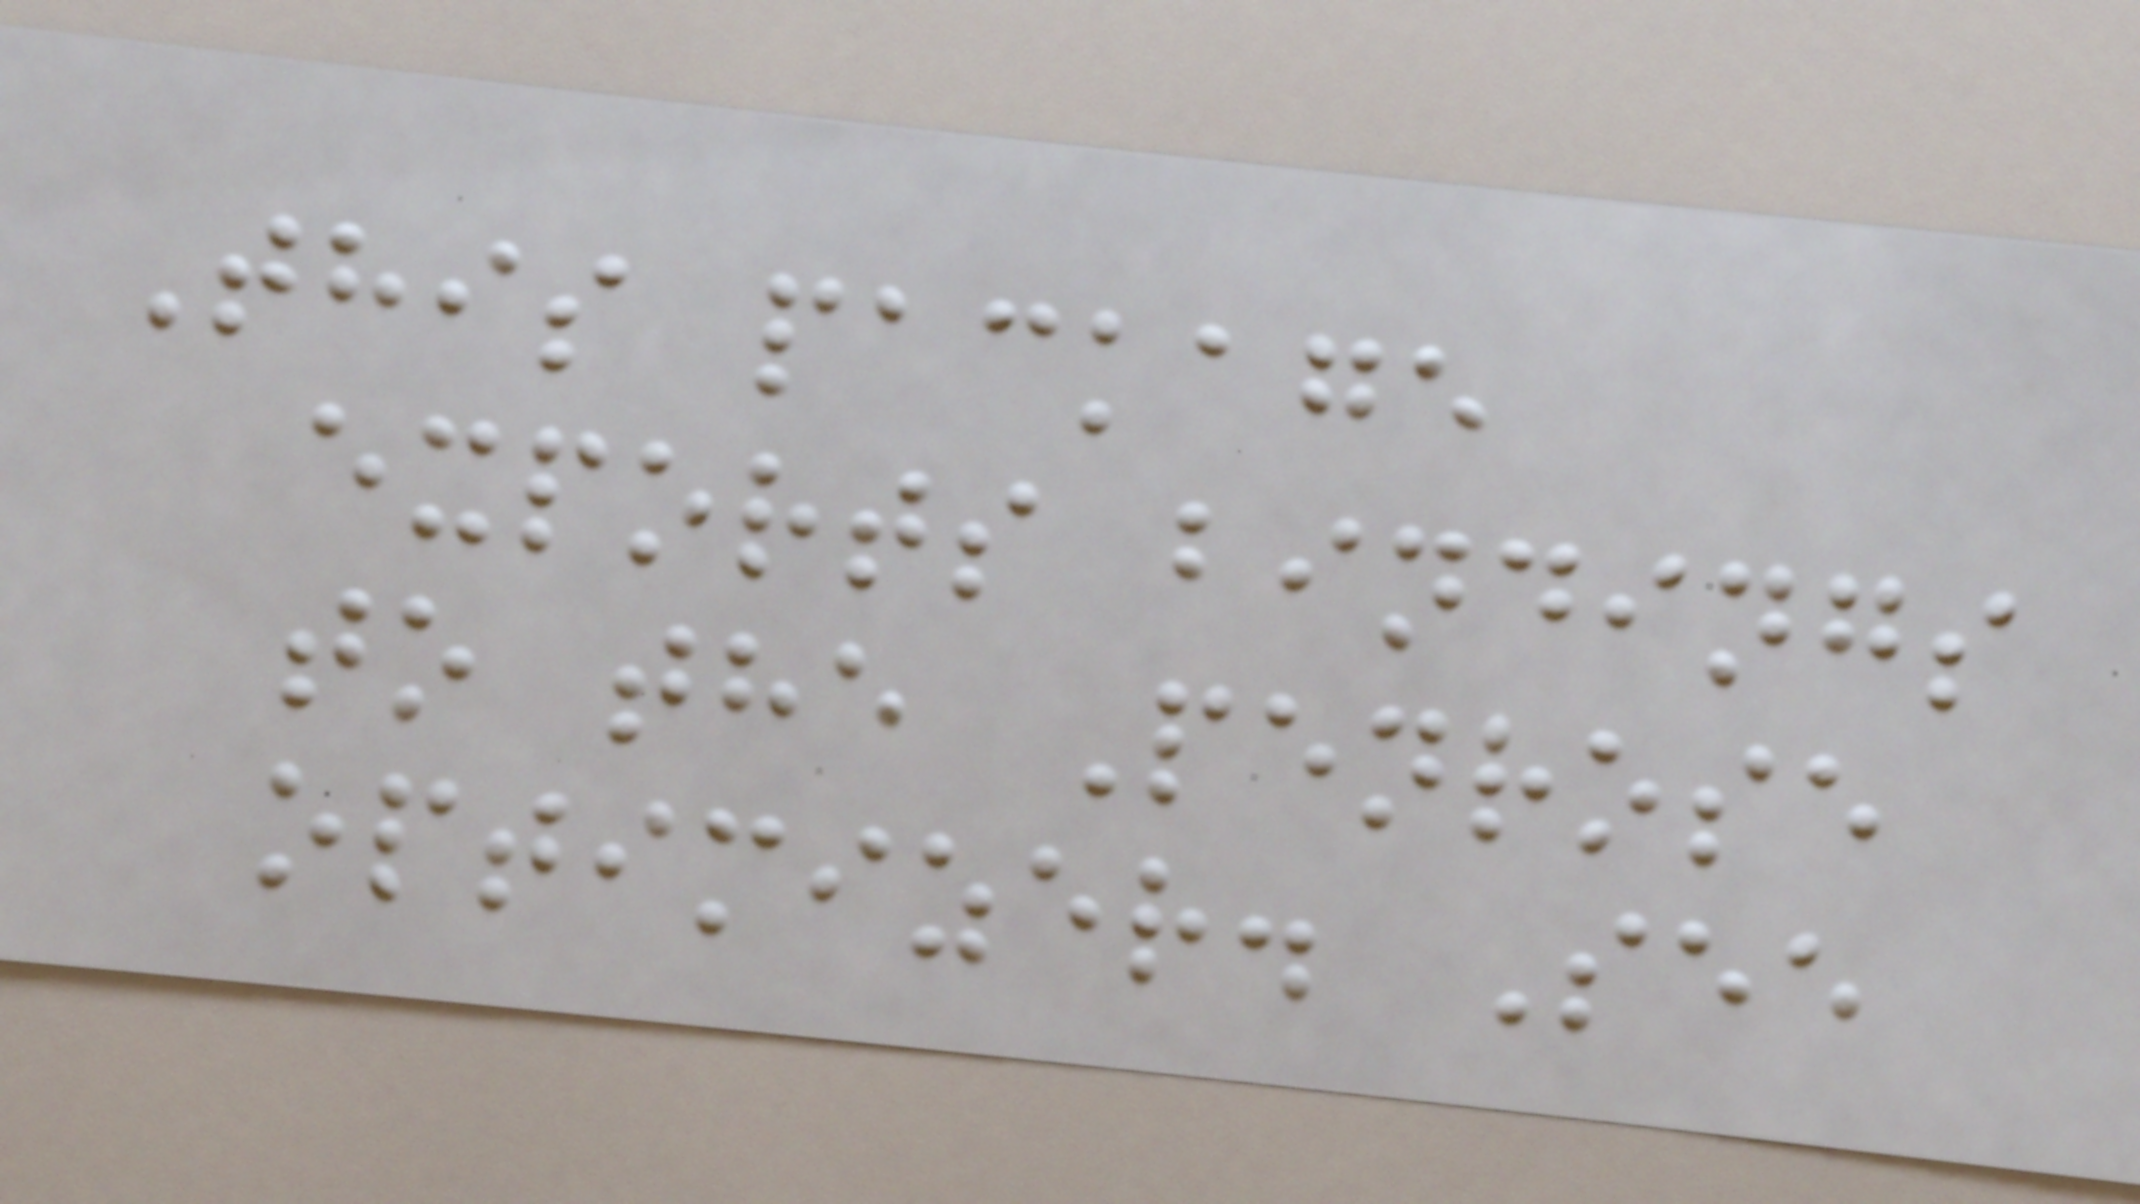This package
exports bindings
to the Penrose
optimizer. See
